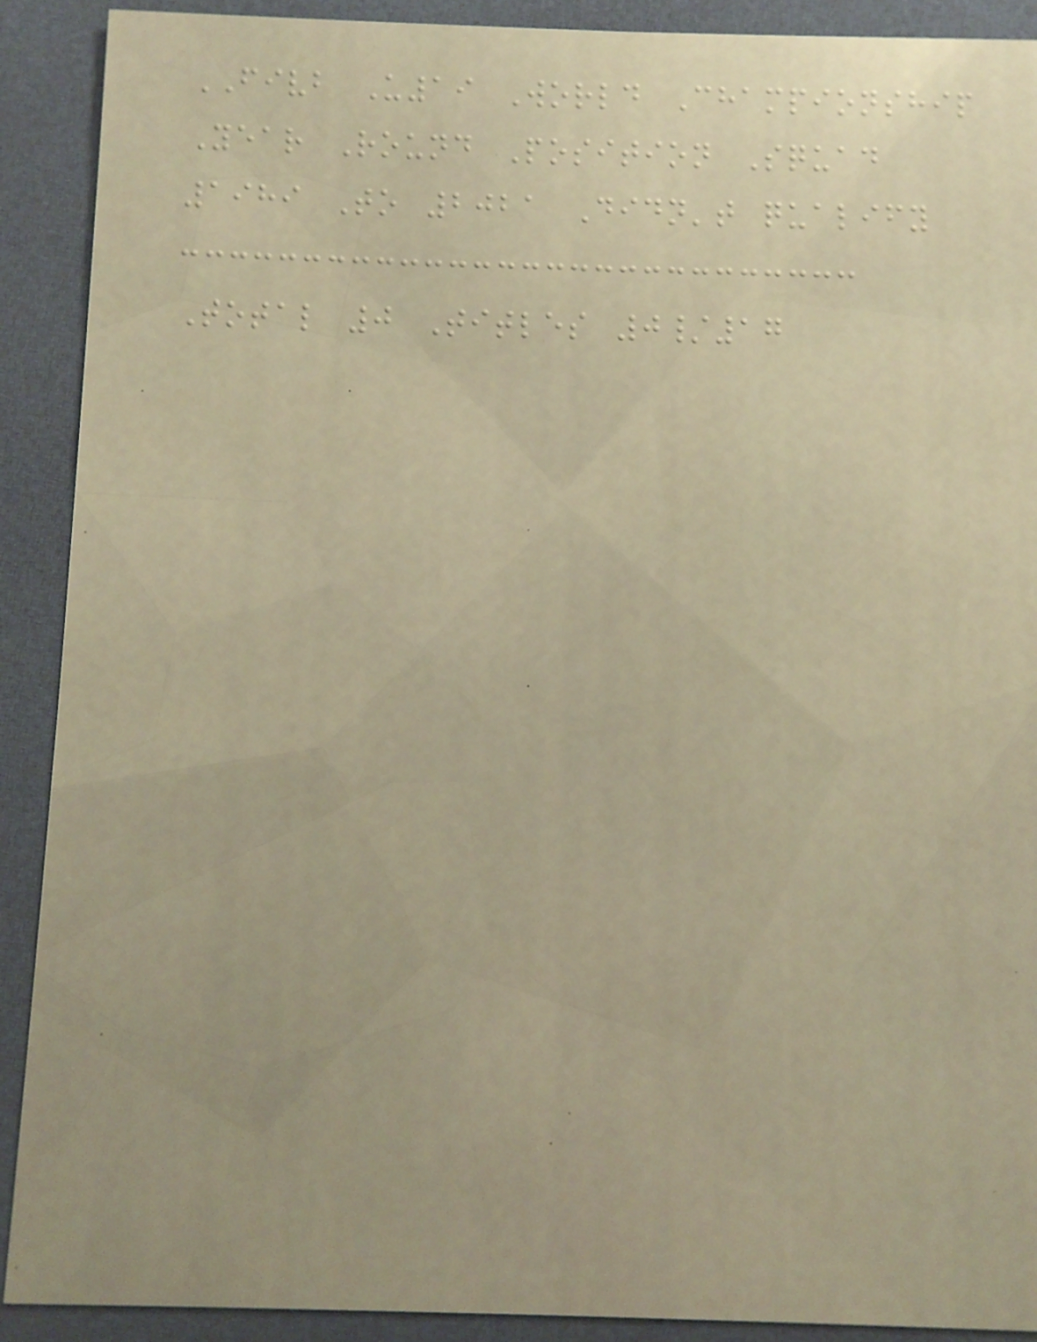FIVB U19 World Championship
Year Round Position Squad
1989 To 2021 Didn't qualify
Total 0 Titles 0/17
